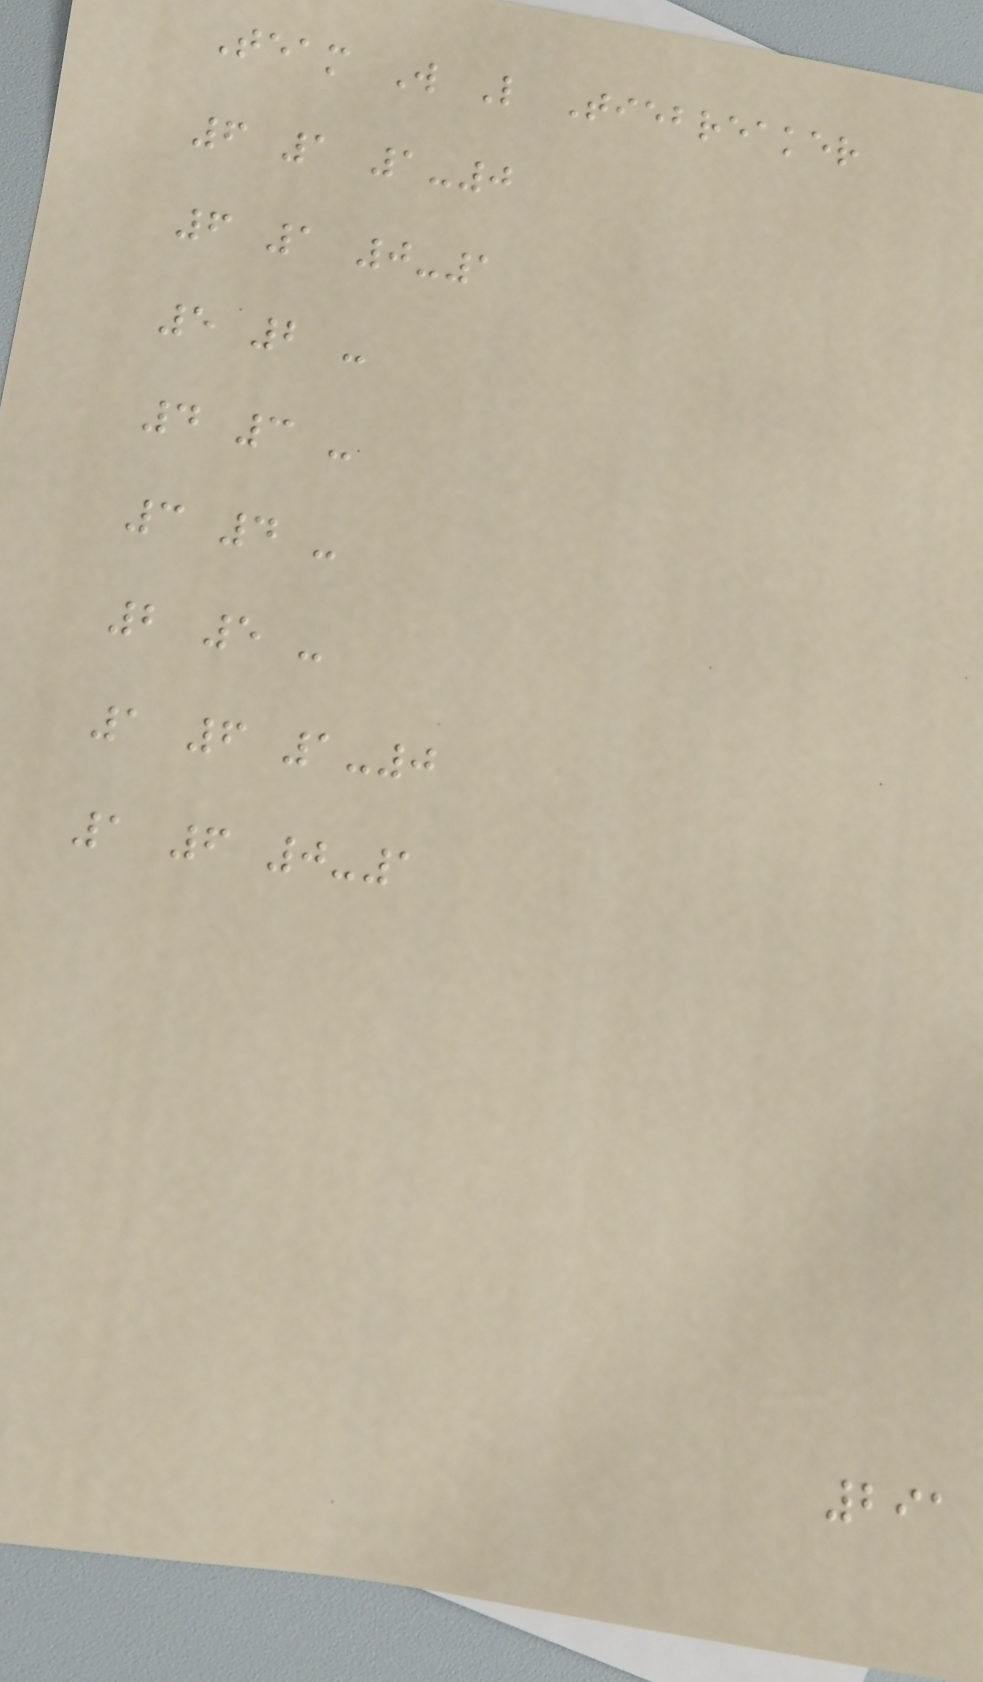Team W L Tiebreaker
6 1 1-0
6 1 0-1
5 2 -
4 3 -
3 4 -
2 5 -
1 6 1-0
1 6 0-1
291
